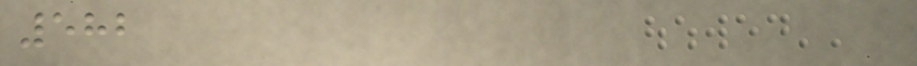582
